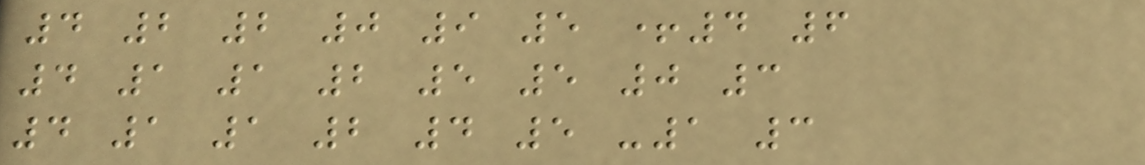4 2 2 0 9 5 +4 6
4 1 1 2 5 5 0 3
4 1 1 2 4 5 -1 3
